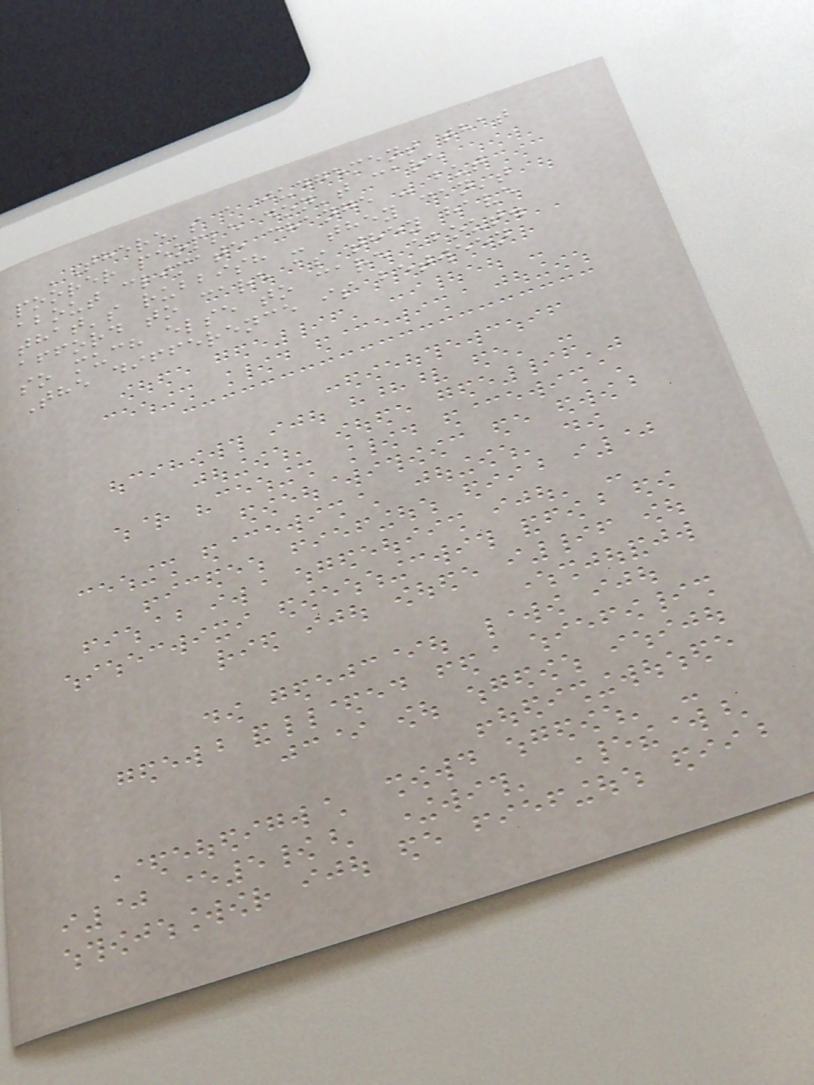'There's a judgement that
poorer people don't care
about climate change - but
that's rubbish - they can't
afford to care as they have
so much else to care about.
The difference is between
